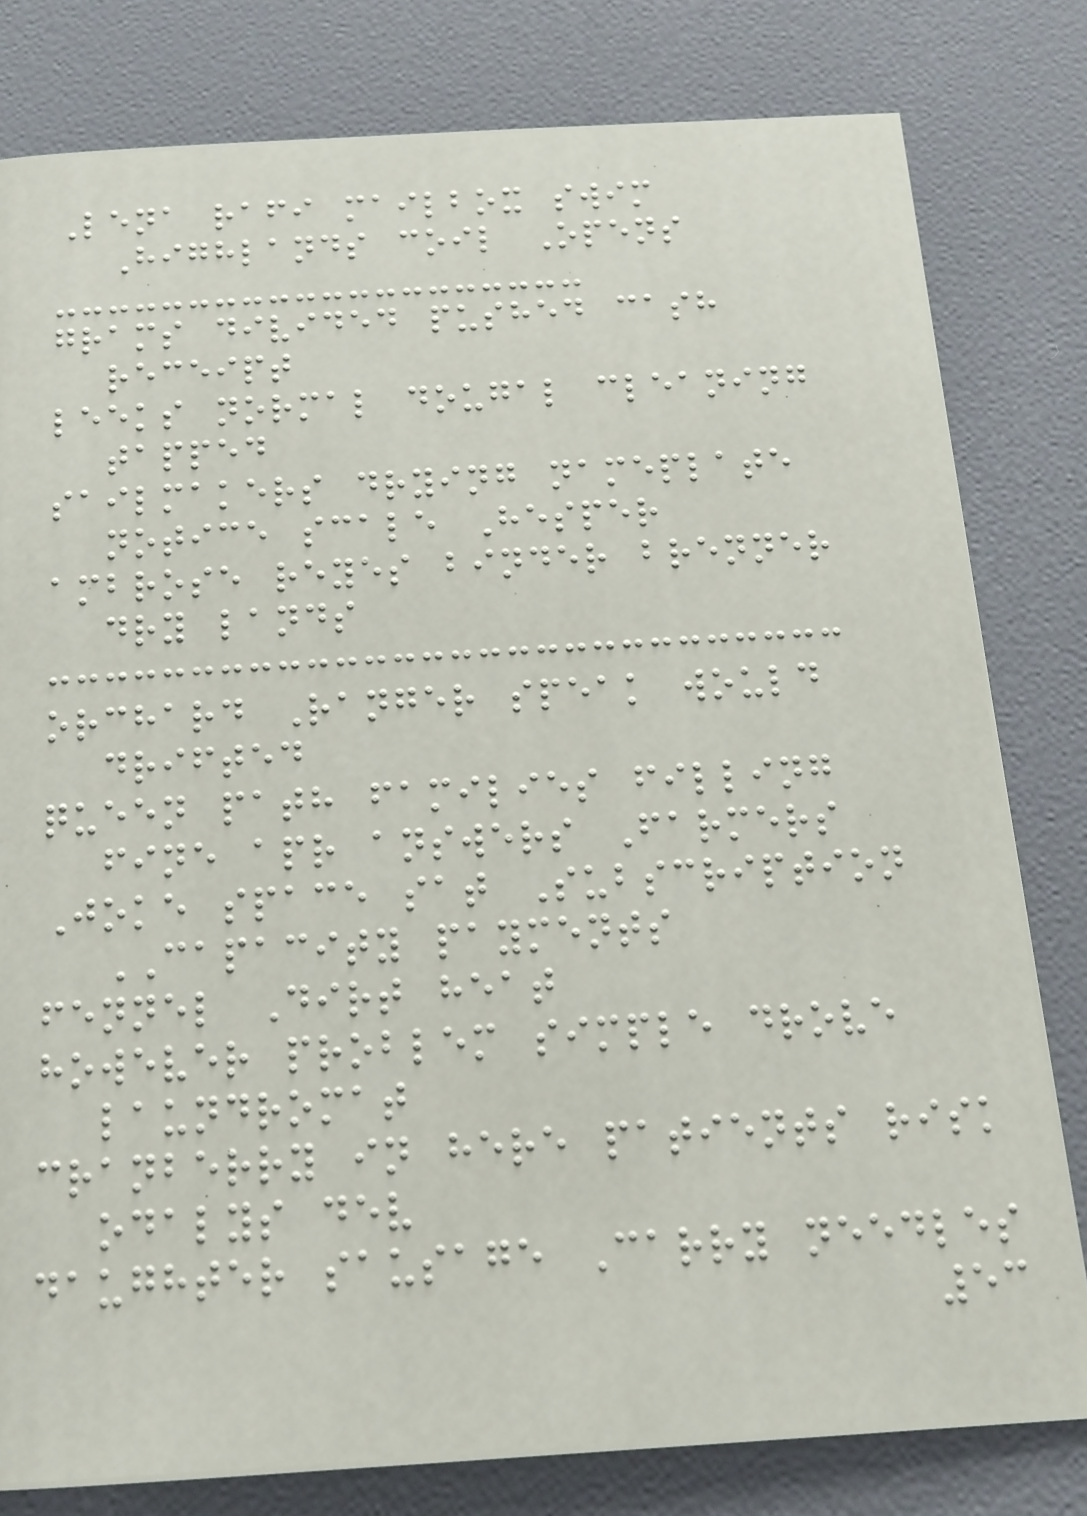Lena rafi mailbox swim
Highlands coil Opens
grams divided pushed cash
receipt
leeks normal dougal cleaning
tapped
sailmakers drying nameplate
notice scale Hesper
ambrose reyes binder brenner
dry lands
orchard Ranger speak would
drifted
queen path families filling
fine apr answers Farmers
Joke space sat Subscription
CAPACITY payments
fennel Dirt heat
however problem simple drove
laundromat
cranberry in here patients risk
odalys dev
daughter sausage Carry needles
53
